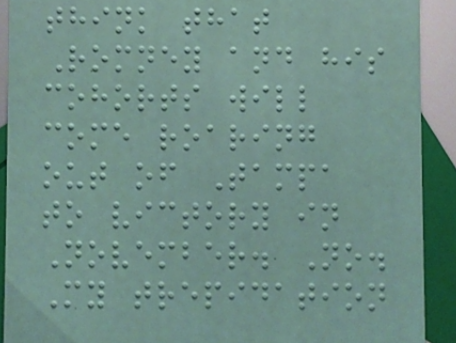think that
Romney and his
cohorts will
come roaring
out of Tampa
to victory in
November. No.
My trepidation
